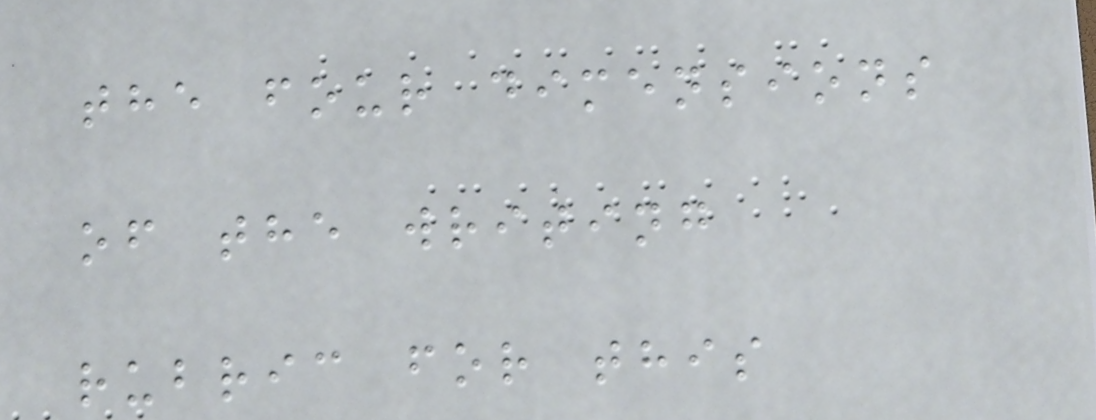the four dimensions
of the writing
rubric for this
